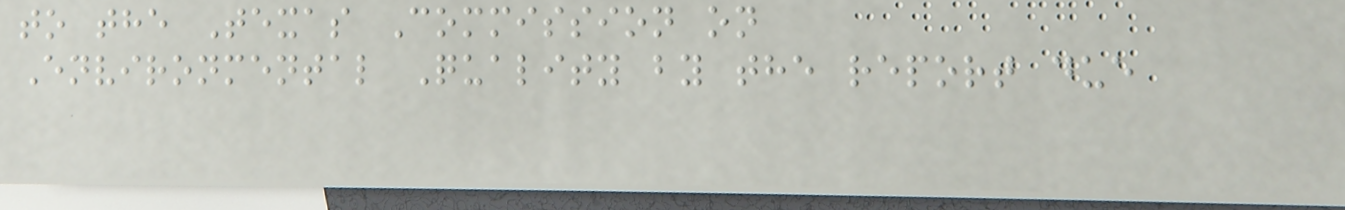to the Texas Commission on
Environmental Quality by the report due
